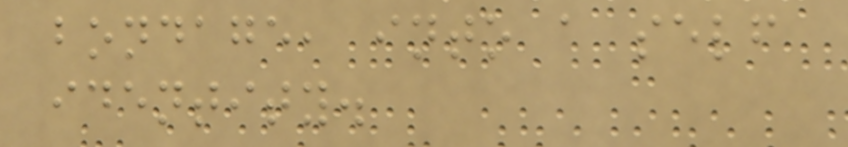bondage, into a self
identity.
